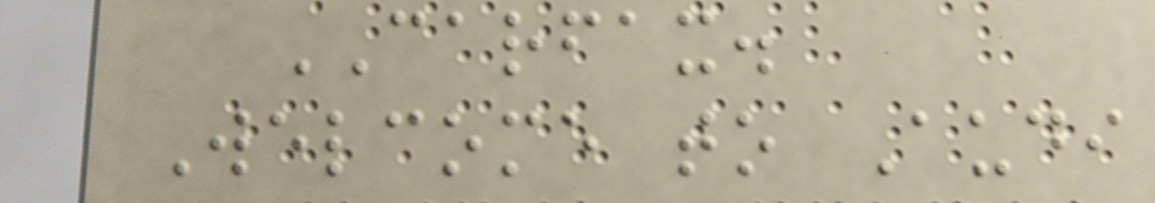CARFAX.
Welcome to Audi
